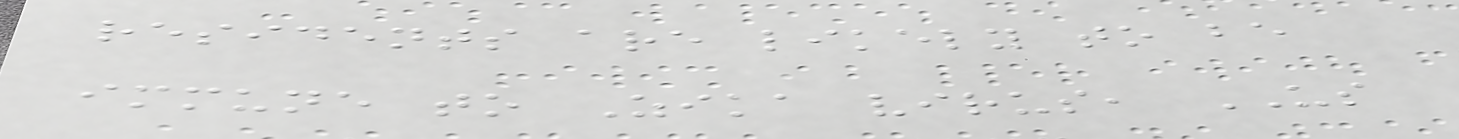residents are likely to be
immune to Zika virus, US
